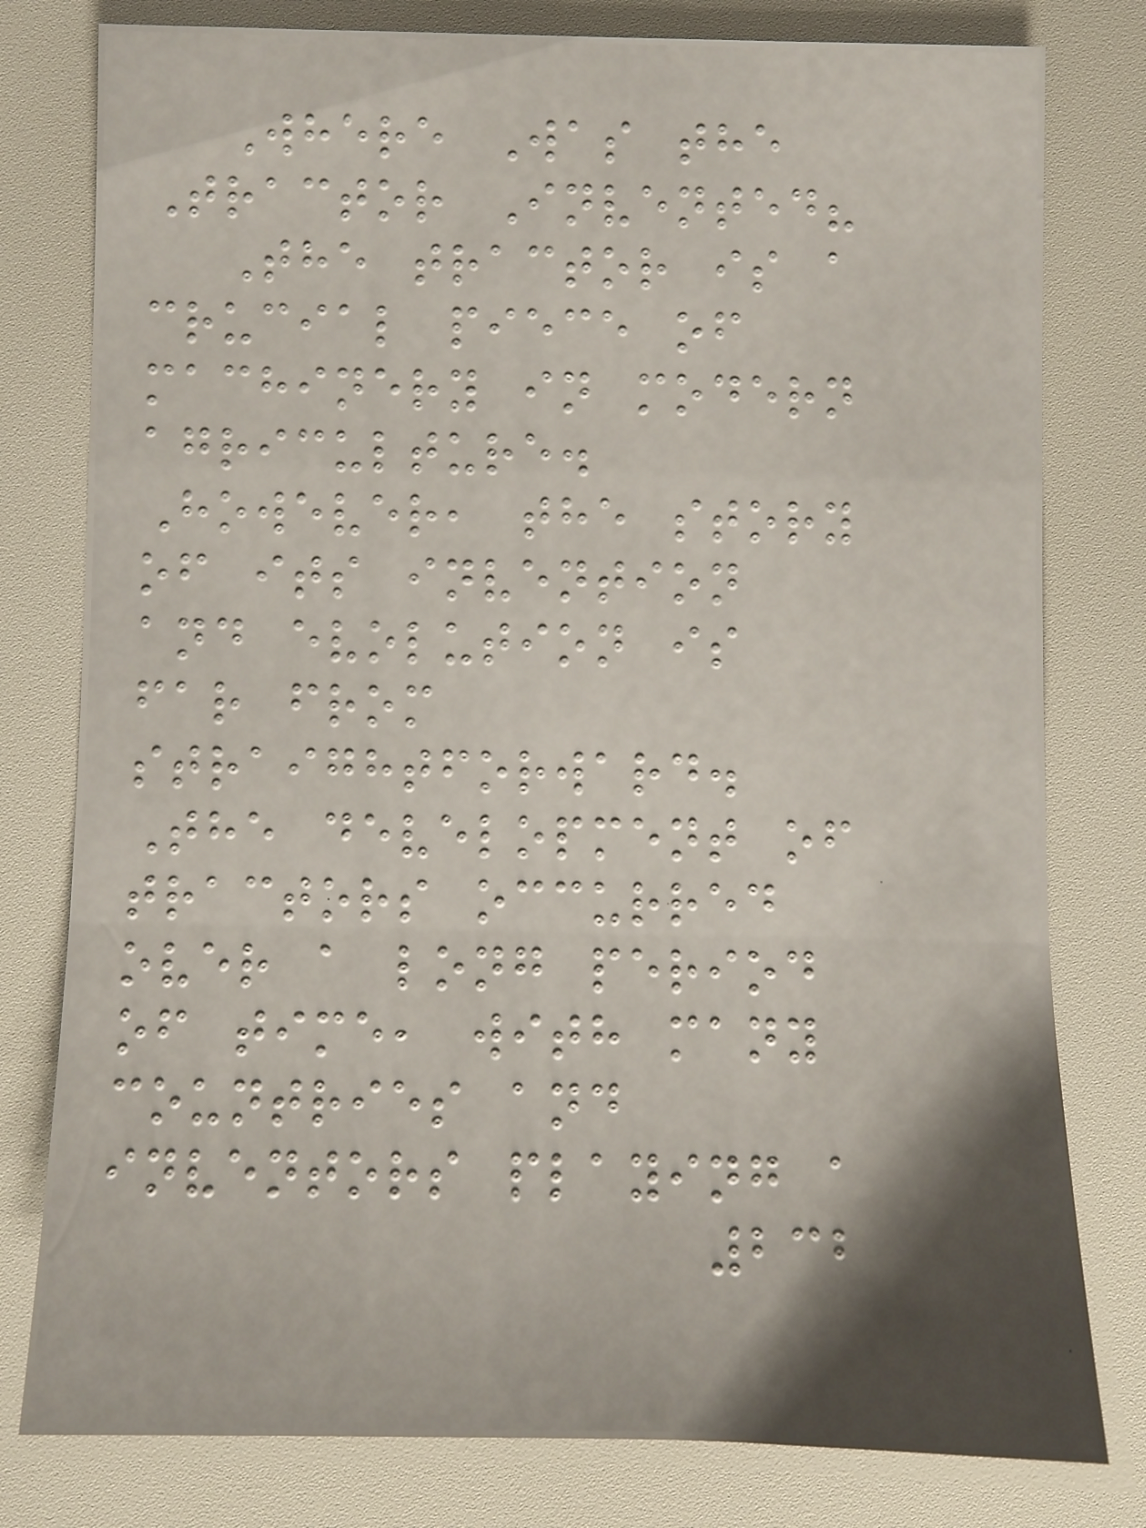Where Was the
Tractor Invented?
The tractor is a
crucial piece of
machinery in modern
agriculture.
However, the story
of its invention
and evolution is
far from
straightforward.
The development of
tractors occurred
over a long period
of time, with many
countries and
inventors playing a
232
